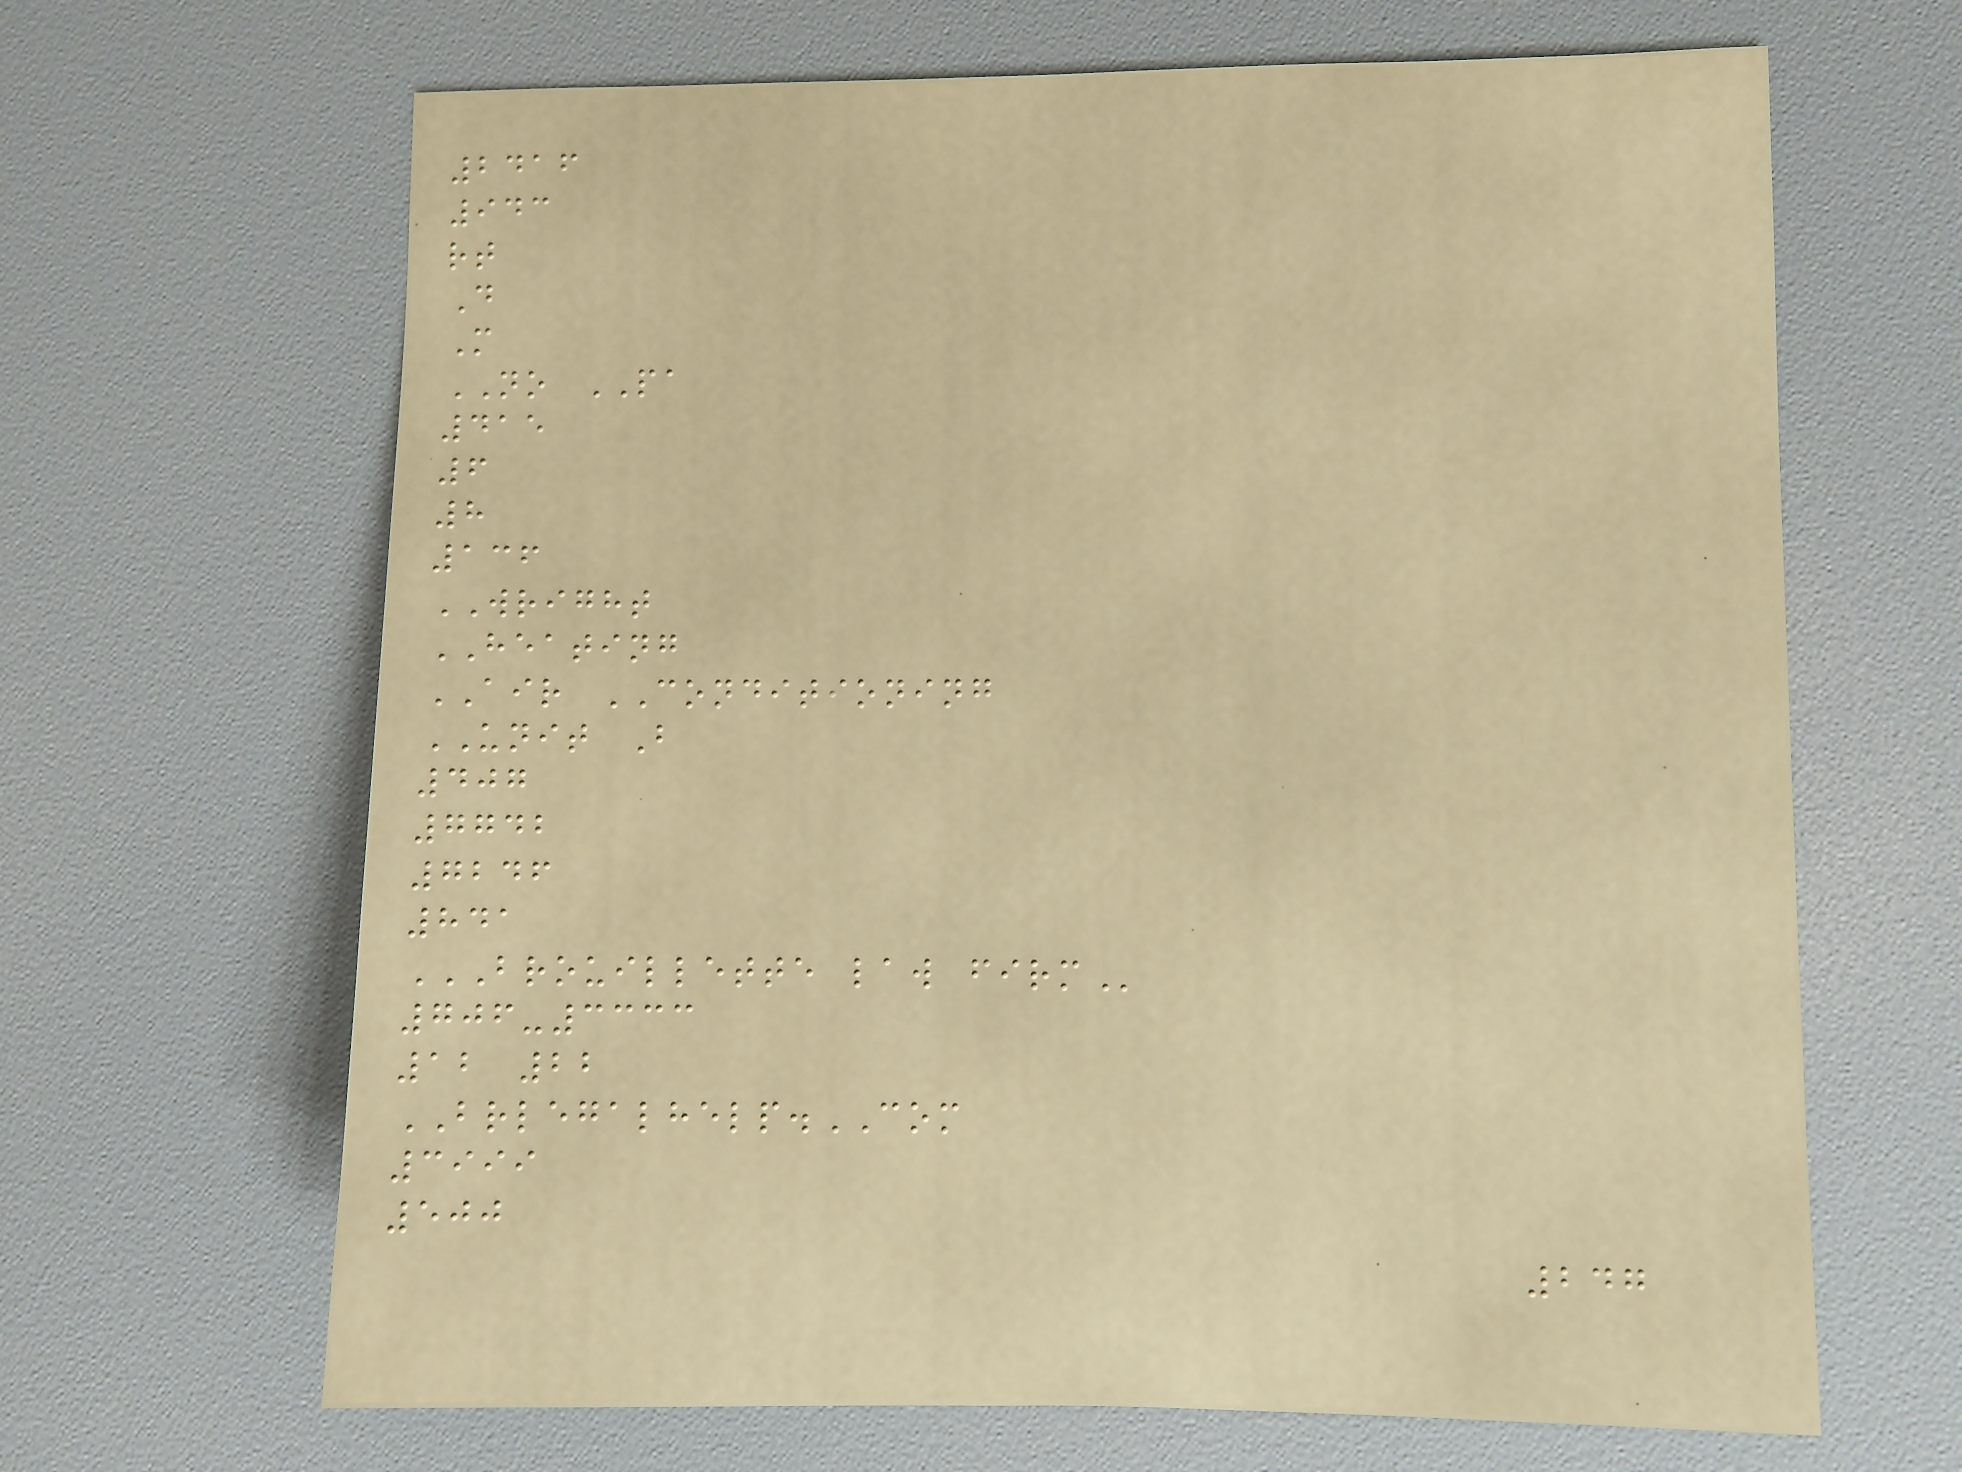2416
943
rt
D
M
NO PA
415
6
8
136
WRIGHT
HEATING
AIR CONDITIONING
UNIT B
407
7742
7246
841
BROUILLETTE LAW FIRM
706-3333
12 22
BRLEGALHELP.COM
3999
500
247
